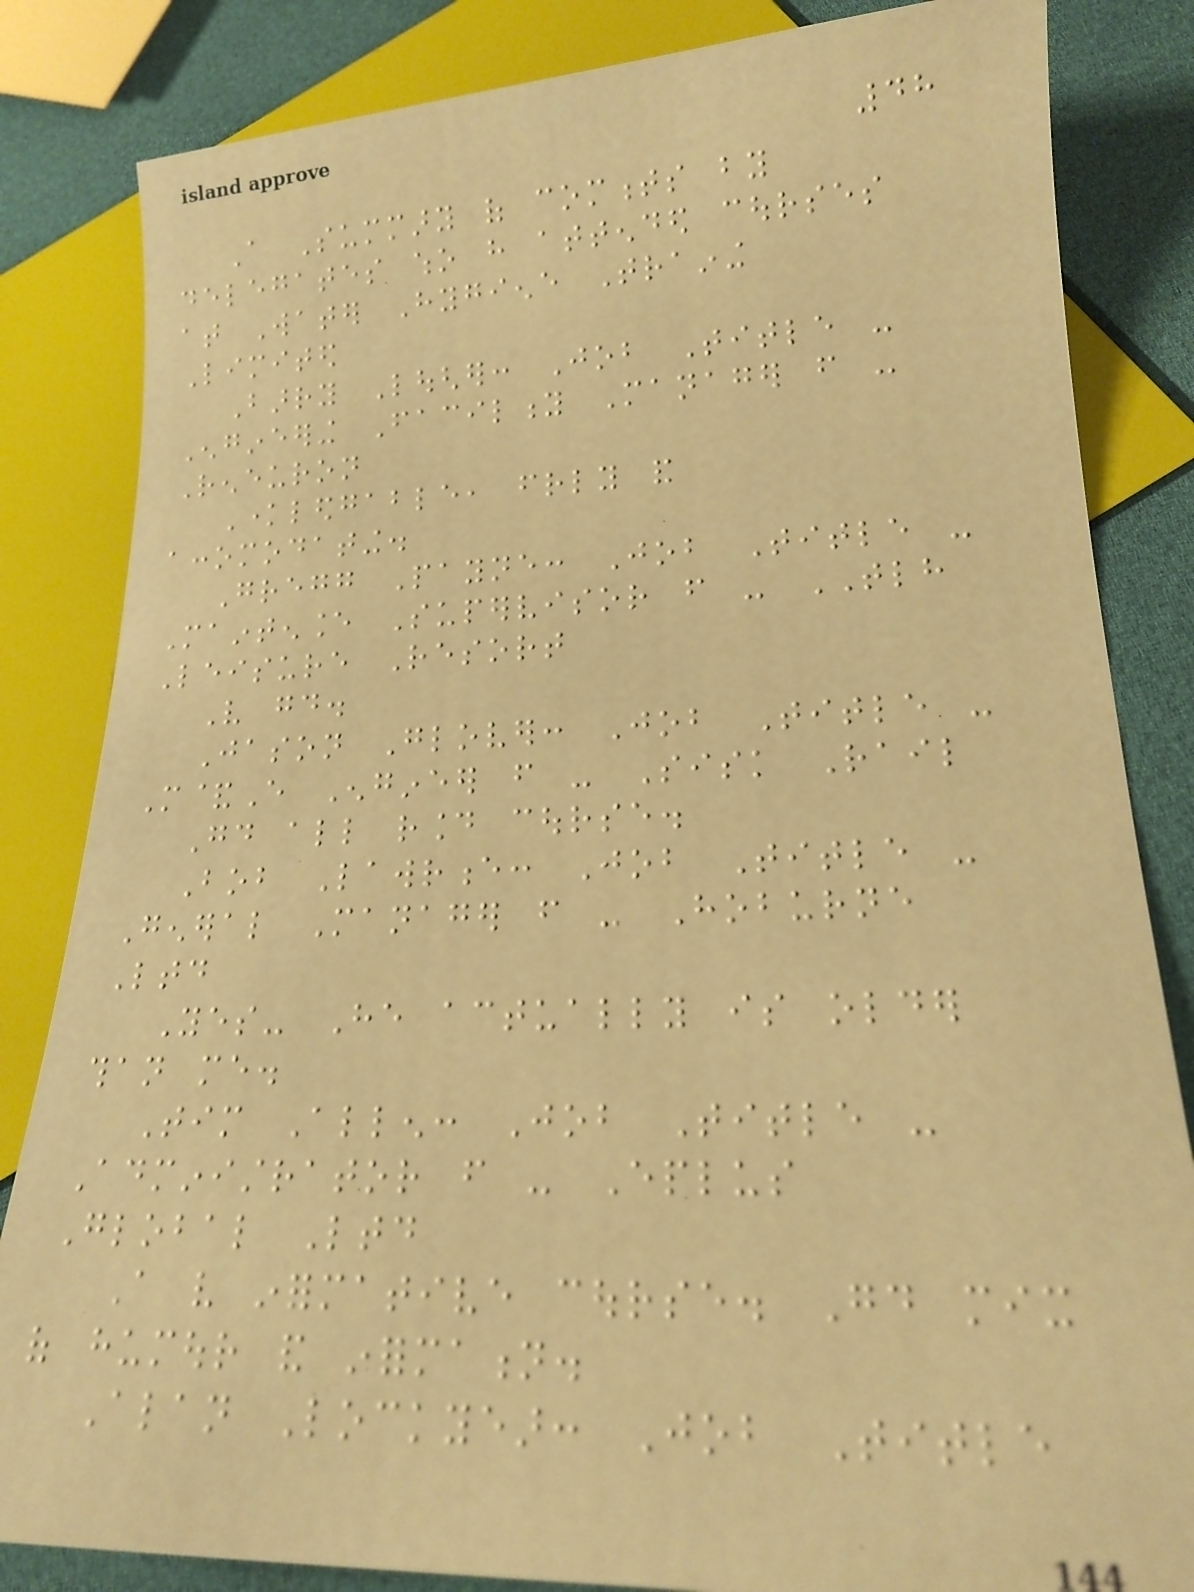48
A Summary of comments by
delegates who have attended courses
at Water Hygiene Training
Limited
Barry Lougher: Job Title -
Engineering Facility Manager from -
Reneuron
Knowledgable, friendly and
accomodating.
Gregg Payne: Job Title -
Maintenance Supervisor from - TLH
Leisure Resort
Very good.
Jason Glover: Job Title -
M&E Engineer from - Sisk Rail
Good all round course.
Bob Lawrence: Job Title -
General Manager from - Hoburne
Ltd
Yes- He actually is older
than me.
Tim Allen: Job Title -
Administrator from - Eplus
Global Ltd
A very informative course. Good mix
of humour and information.
Alan Lockyear: Job Title
